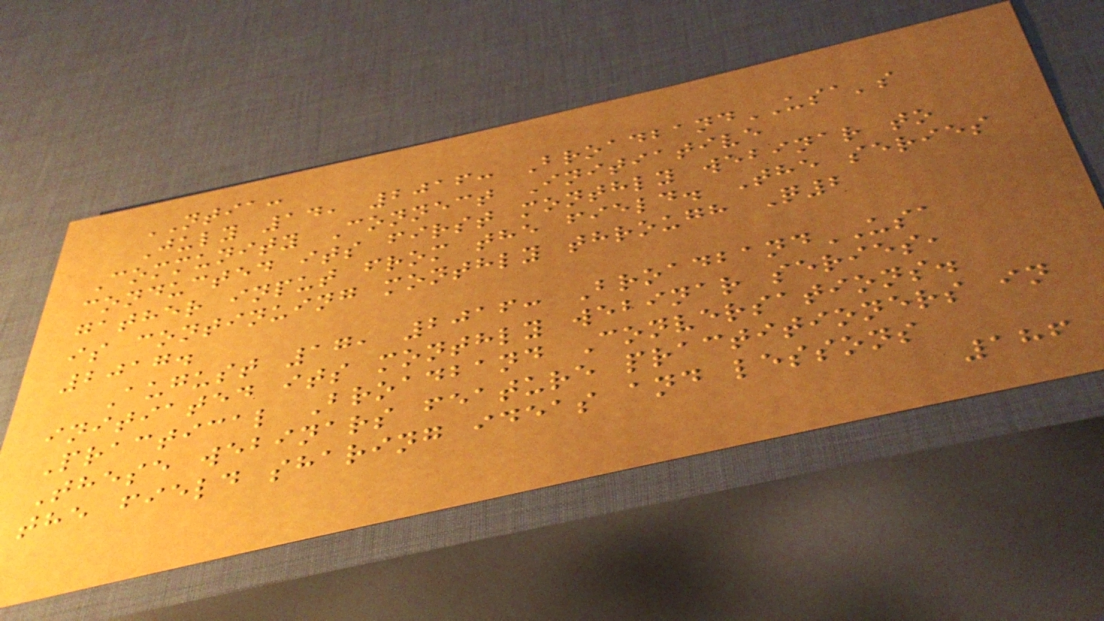NTIA:
July 14, 2016: BroadbandUSA's
Community Connect Initiative
conducted its first monthly webinar to
gather input from the field. The series
is continuing monthly through Q2
2017.
August 17, 2016: BroadbandUSA
initiated its monthly webinar series,
Practical Broadband Conversations.
These webinars feature practitioners in
the field sharing ideas and lessons
186
